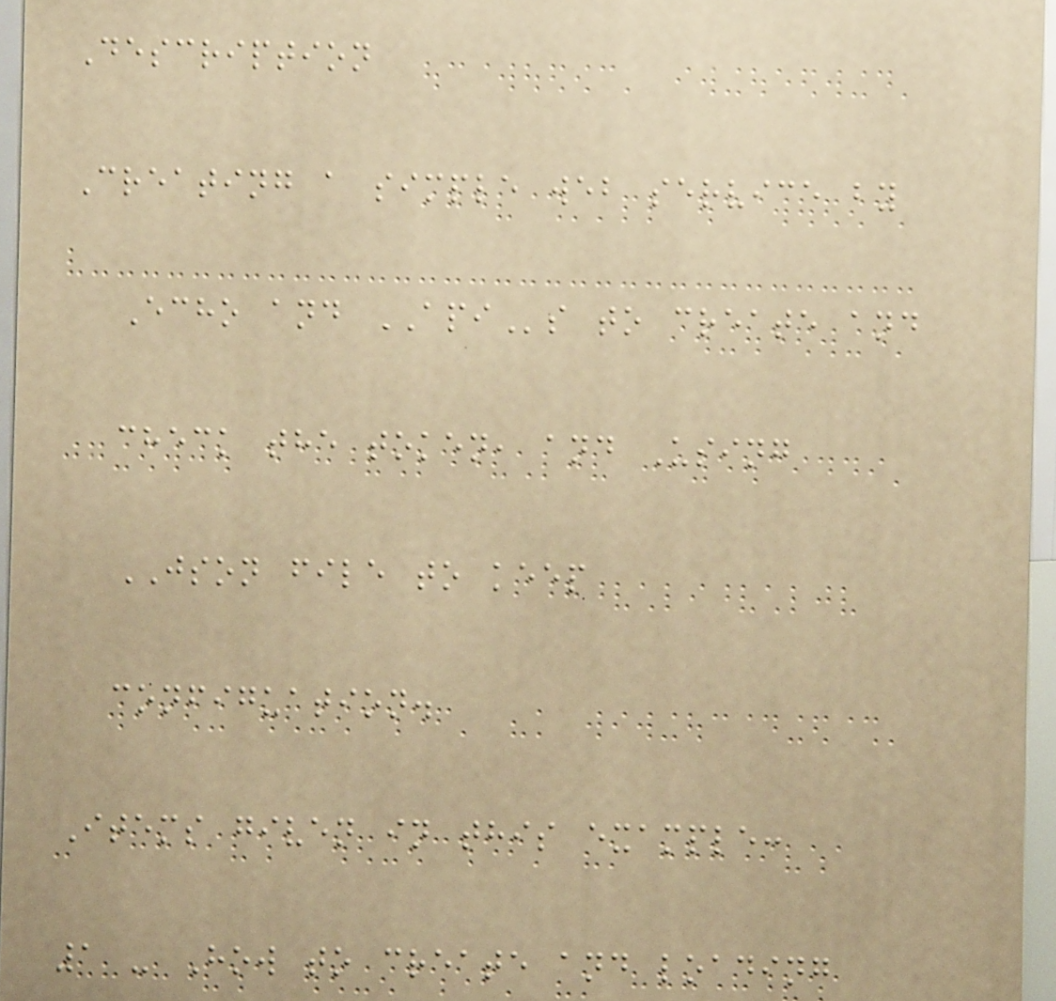Description
Creating a simple web service by
Echo and APIs to create and
check the token, and Using
JSON file to keep
configuation.
Items given in this example:
1 - How to create and loading
